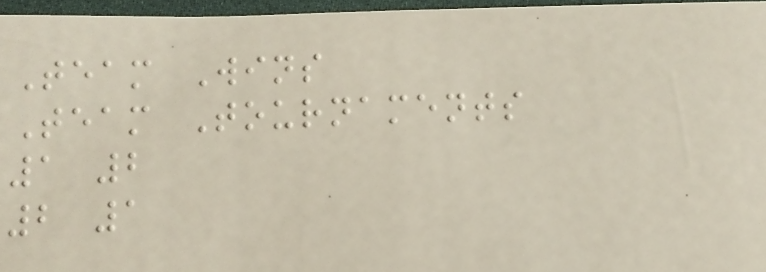Team Wins
Team Tournaments
1 2
2 1
